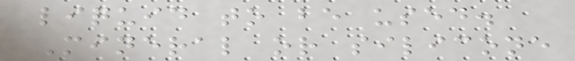liquid to be used.
Mineral or silicone
